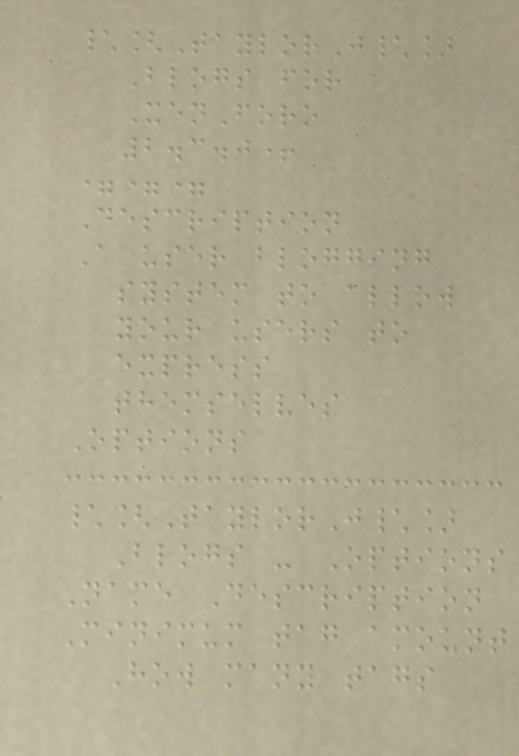\[TaylorJ\]
Blogs for
XenForo
2.3.0+
===
Description
A user blogging
system to allow
your users to
express
themselves
Options
\[TaylorJ\]
Blogs - Options
Name Description
Minimum tag amount
How many tags
